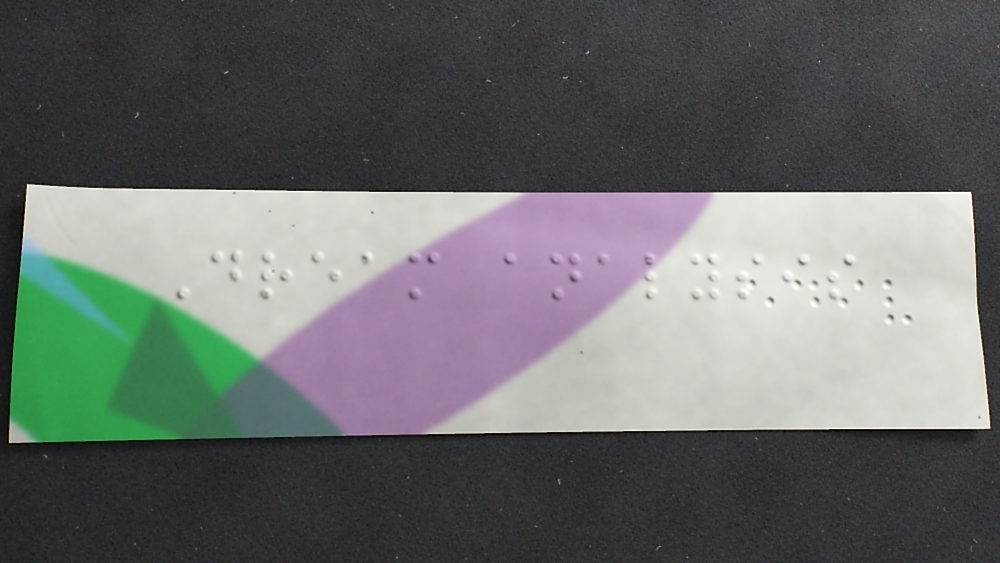Dream analysis
